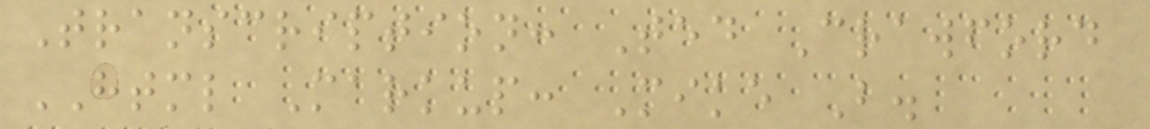Transcription: Ted Crawford
HTML Markup: Mike B.
